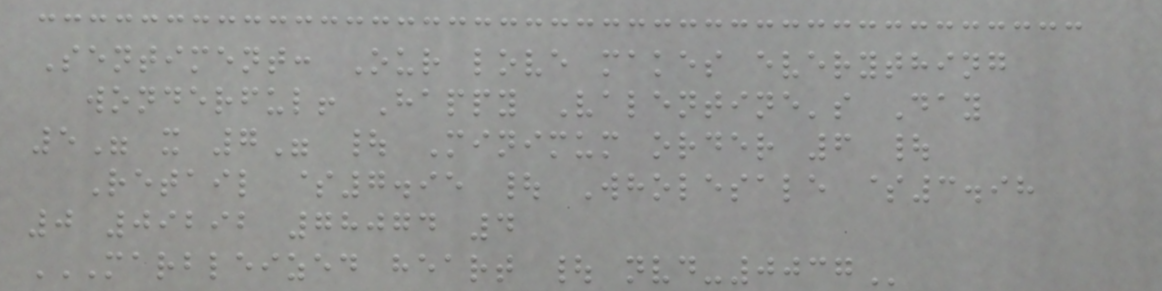Sentiment: Our love makes everything
wonderful! Happy Valentine's Day
5" x 7" | Minimum order 6 |
Retail $7.95 | Wholesale $3.98
0 09292 78074 4
MARBLEIZED HEART | NVD-0037
